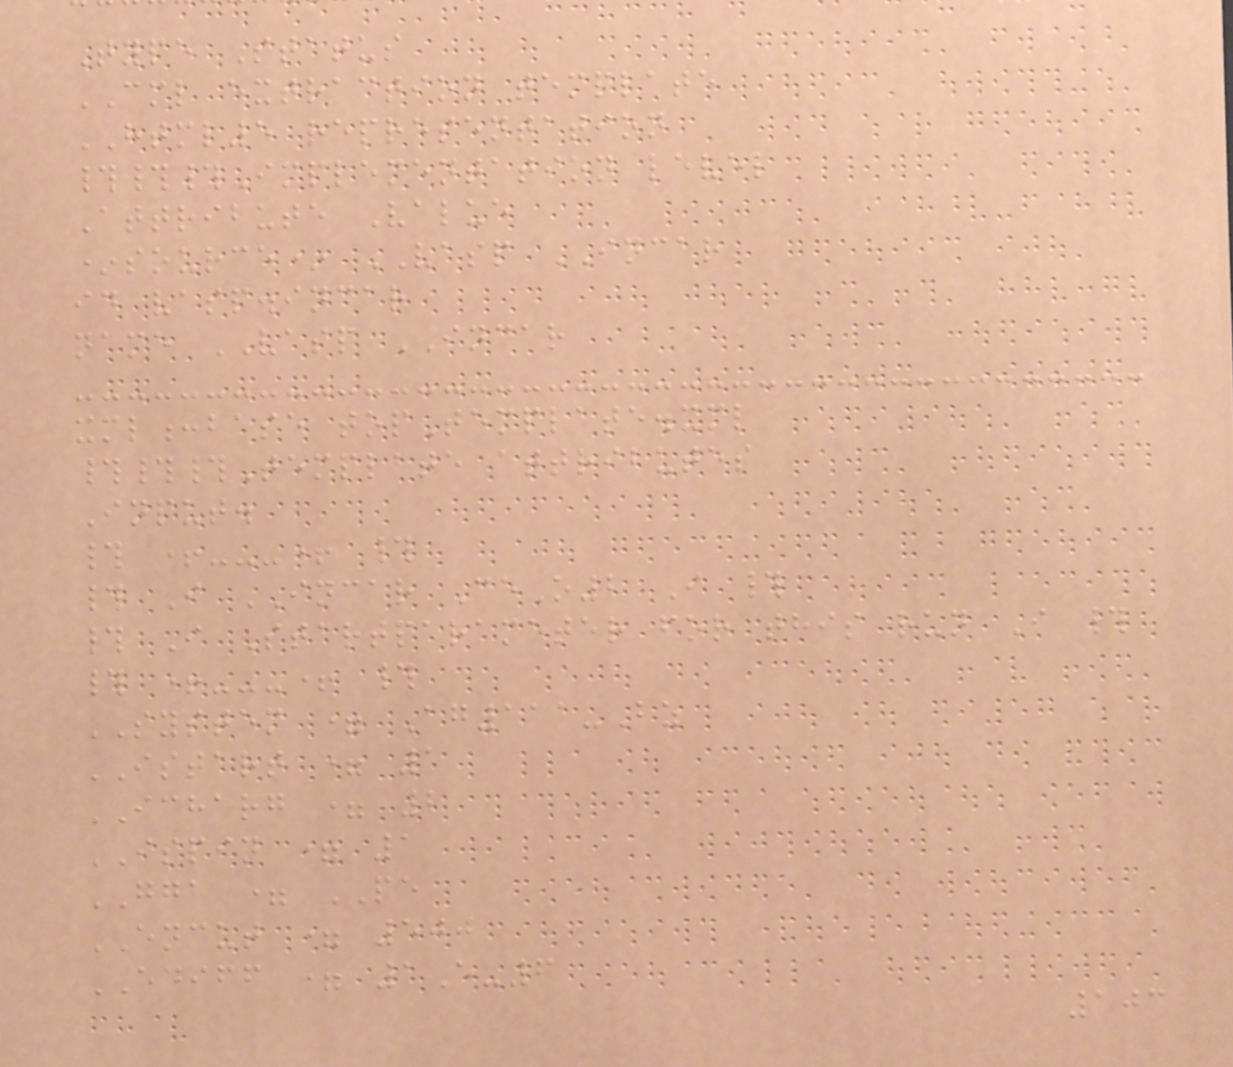Type Status
CML extraction template
HTML5 representation
###Implementation level
Attribute Value
*source* VASP INCAR
id vasp.incar
name VASP INCAR
xml:base topTemplate.xml
###Template attributes
Input.
# +---+ #
# I INCAR CeO2 I #
# I Startparameter for this run I #
# +---+ #
SYSTEM = Ag111-Bz
ISTART = 1
ICHARG = 2
ISPIN = 1
GGA = PE
ENCUT = 500
EDIFF = 1E-6
103
